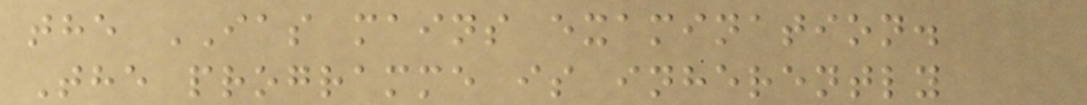the IAS mains examination.
The programme is inherently
